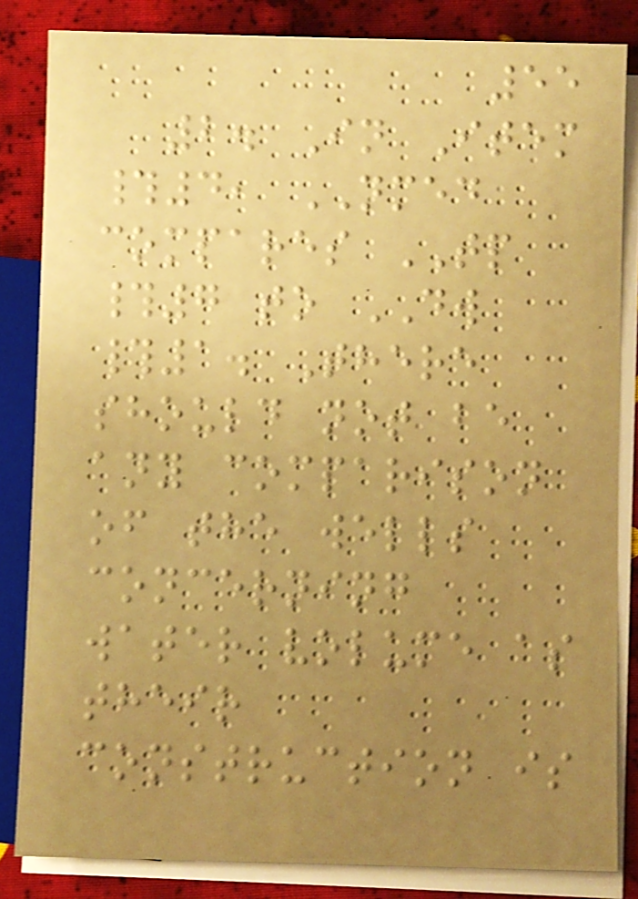55
2. In Item
#4, NMED
compares TP
#7 to DW
#1. There
should not be
any comparison
of the wells
concerning
water volume as
their
construction is
